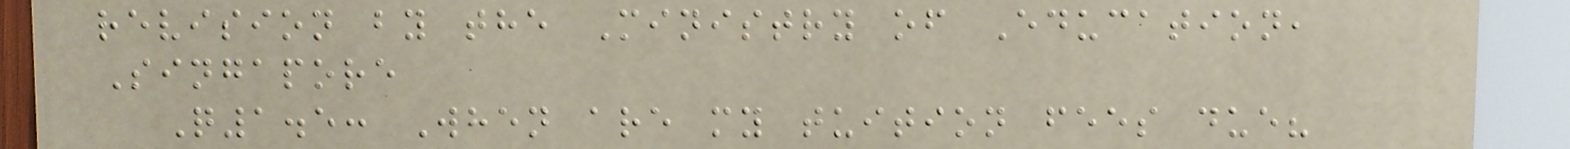revision by the Ministry of Education,
Singapore
Q1.5: When are my tuition fees due?
